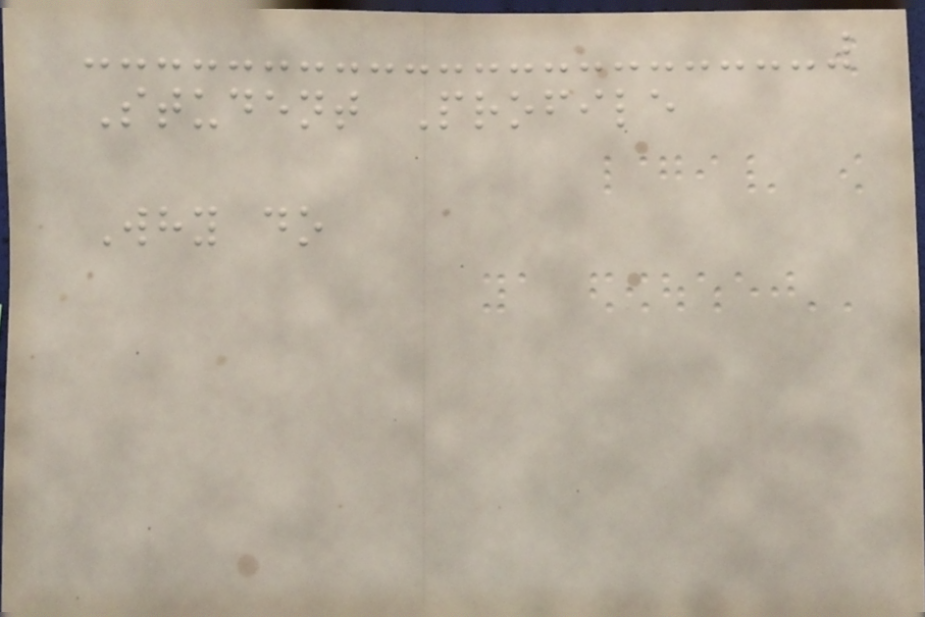Student Profile
Why do
